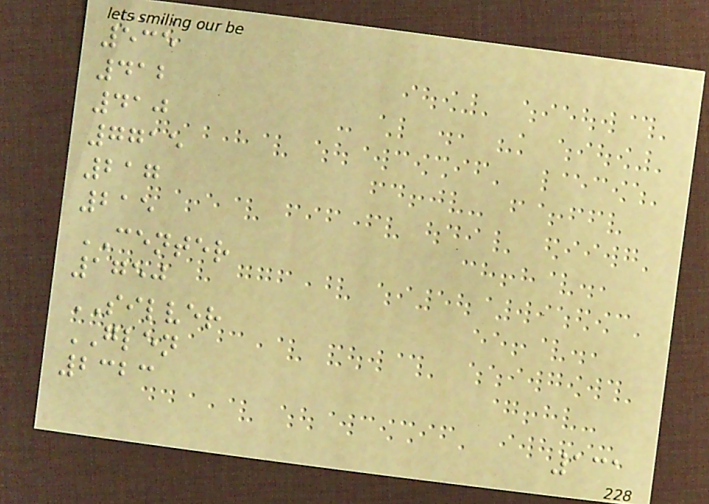535
412
410
7715
217
215
CENTER
1750
SILVER
GLEN
2323
131
